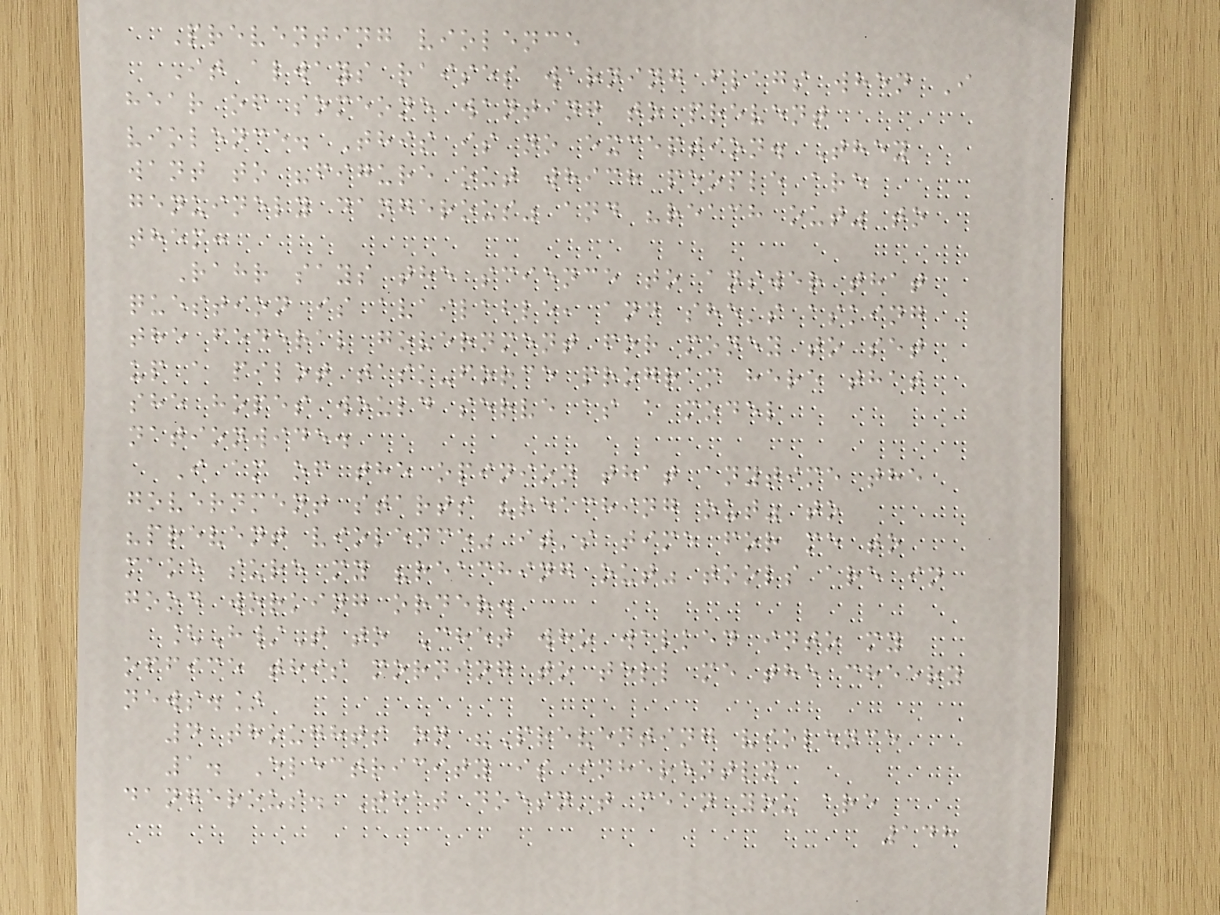Preventing violence
It always raises warning flags when I
hear of someone wanting to prevent
violence. This is no exception. They
want to "figure out which people are
genuinely dangerous" and "reach out" to
them:
Rahr says the science to answer that
question is available, and she's asking
the federal government for money to set
up a pilot task-force program here that
she hopes would serve as a model
nationwide.
I am of the opinion that anytime the
government starts "reaching out" to
"prevent violence" it's time for me to
make sure my "reaching out" tools are in
good working order.
[H/T to Chet who walked into my
office this morning to tell me the cheery
news.]
4 thoughts on "Preventing violence
1. Electricity is inherently
dangerous. That doesn't mean you are
148
